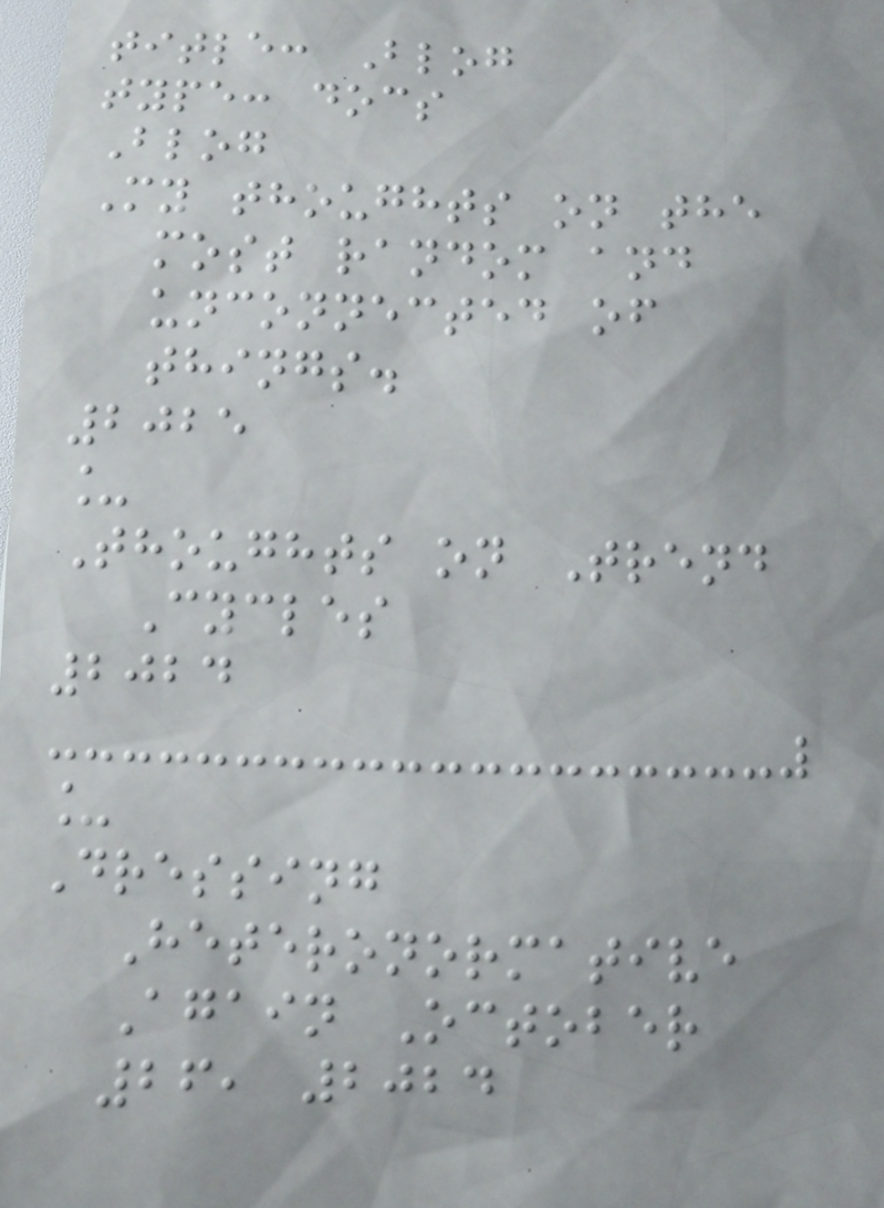title: Blog
type: docs
Blog
My thoughts on the
most random and
unconnected of
things.
2025
_
Thoughts on Trend
Cycles
2024
_
Dressing
Heteronormative
Again October
26, 2024
